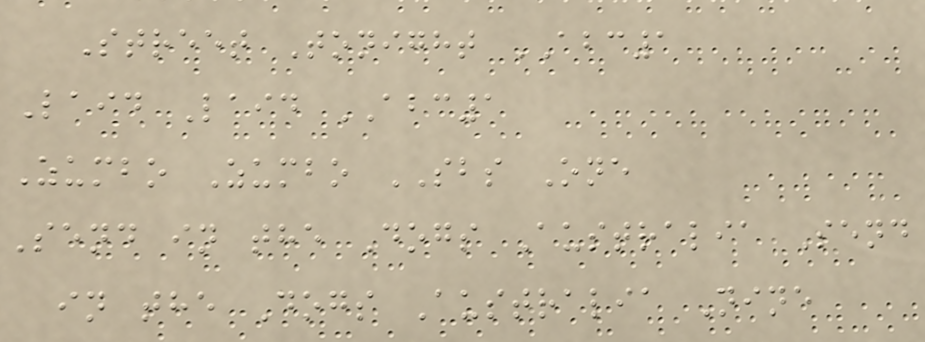Street Tonight ABC1
Laid Laid ABC1
Zumbo Zumbo SBS One
Send in the Dogs Australia Send
in the Dogs Australia Nine
